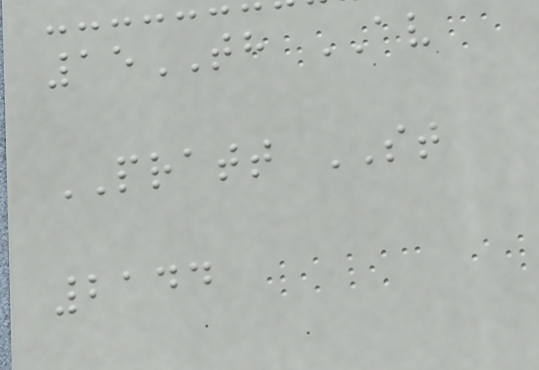15TH AV
PRATT ST
2144
